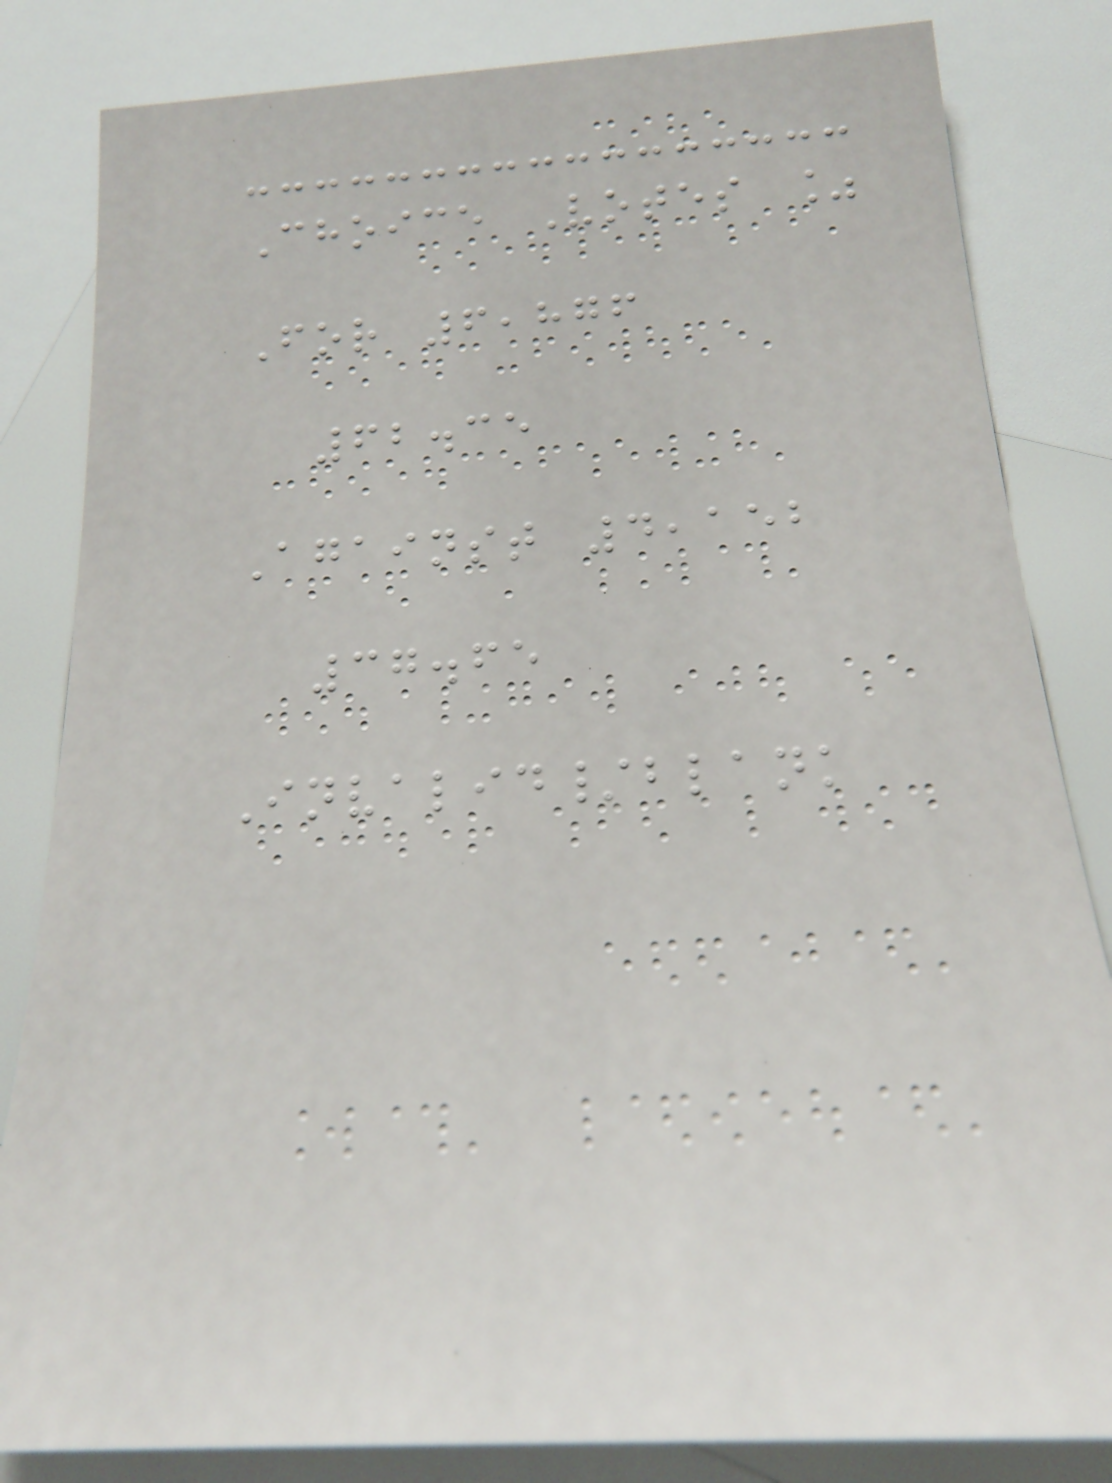Choice Votes %
For 6,876
62.35
Against 4,152
37.65
Invalid/blank
